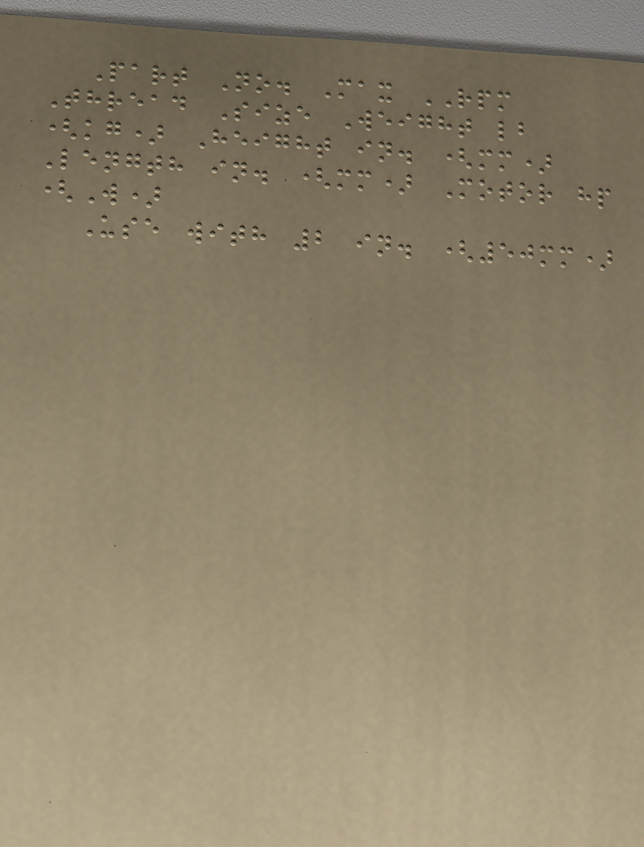Part No. Max RPM
Thread Size Weight lb
(kg) Height in. (mm)
Length in. (mm) Motor hp
(W)
Use with 2 in. (50mm)
